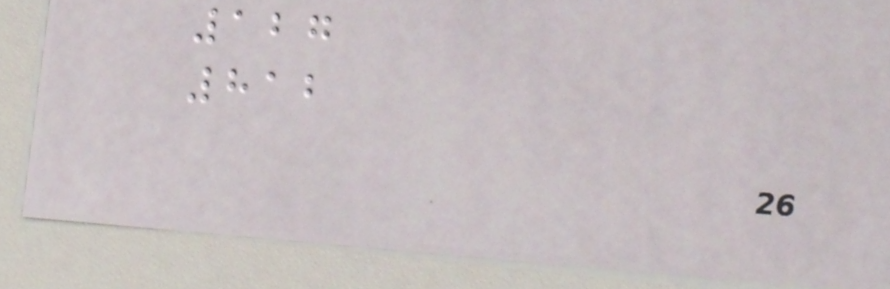127
812
